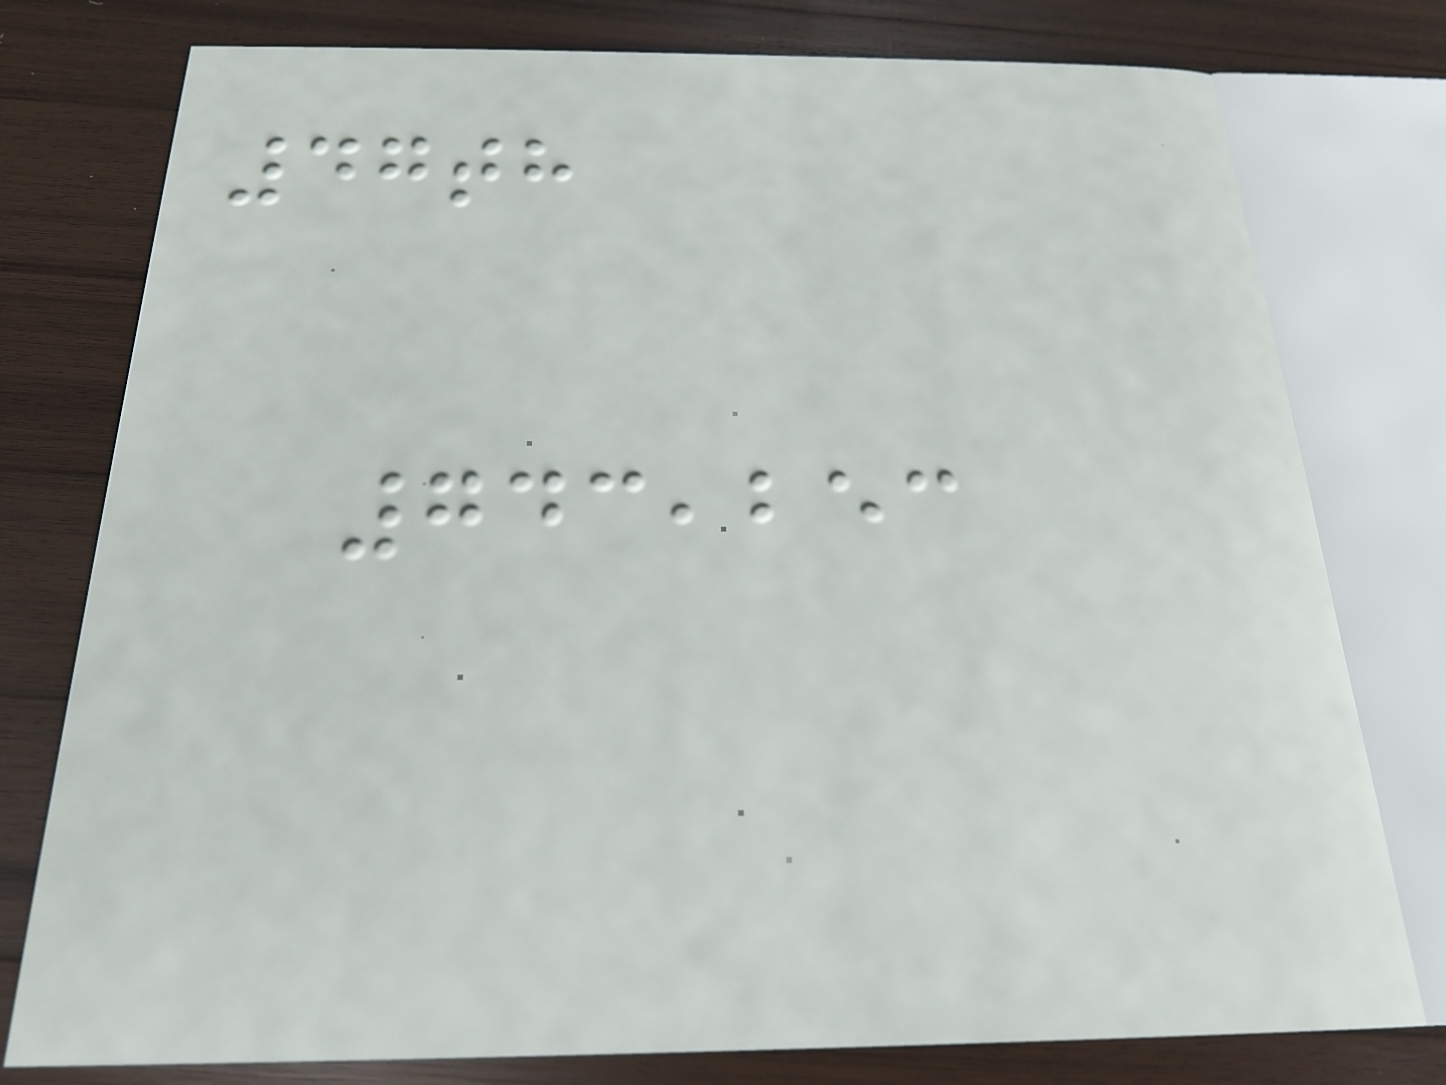47th
743,253
